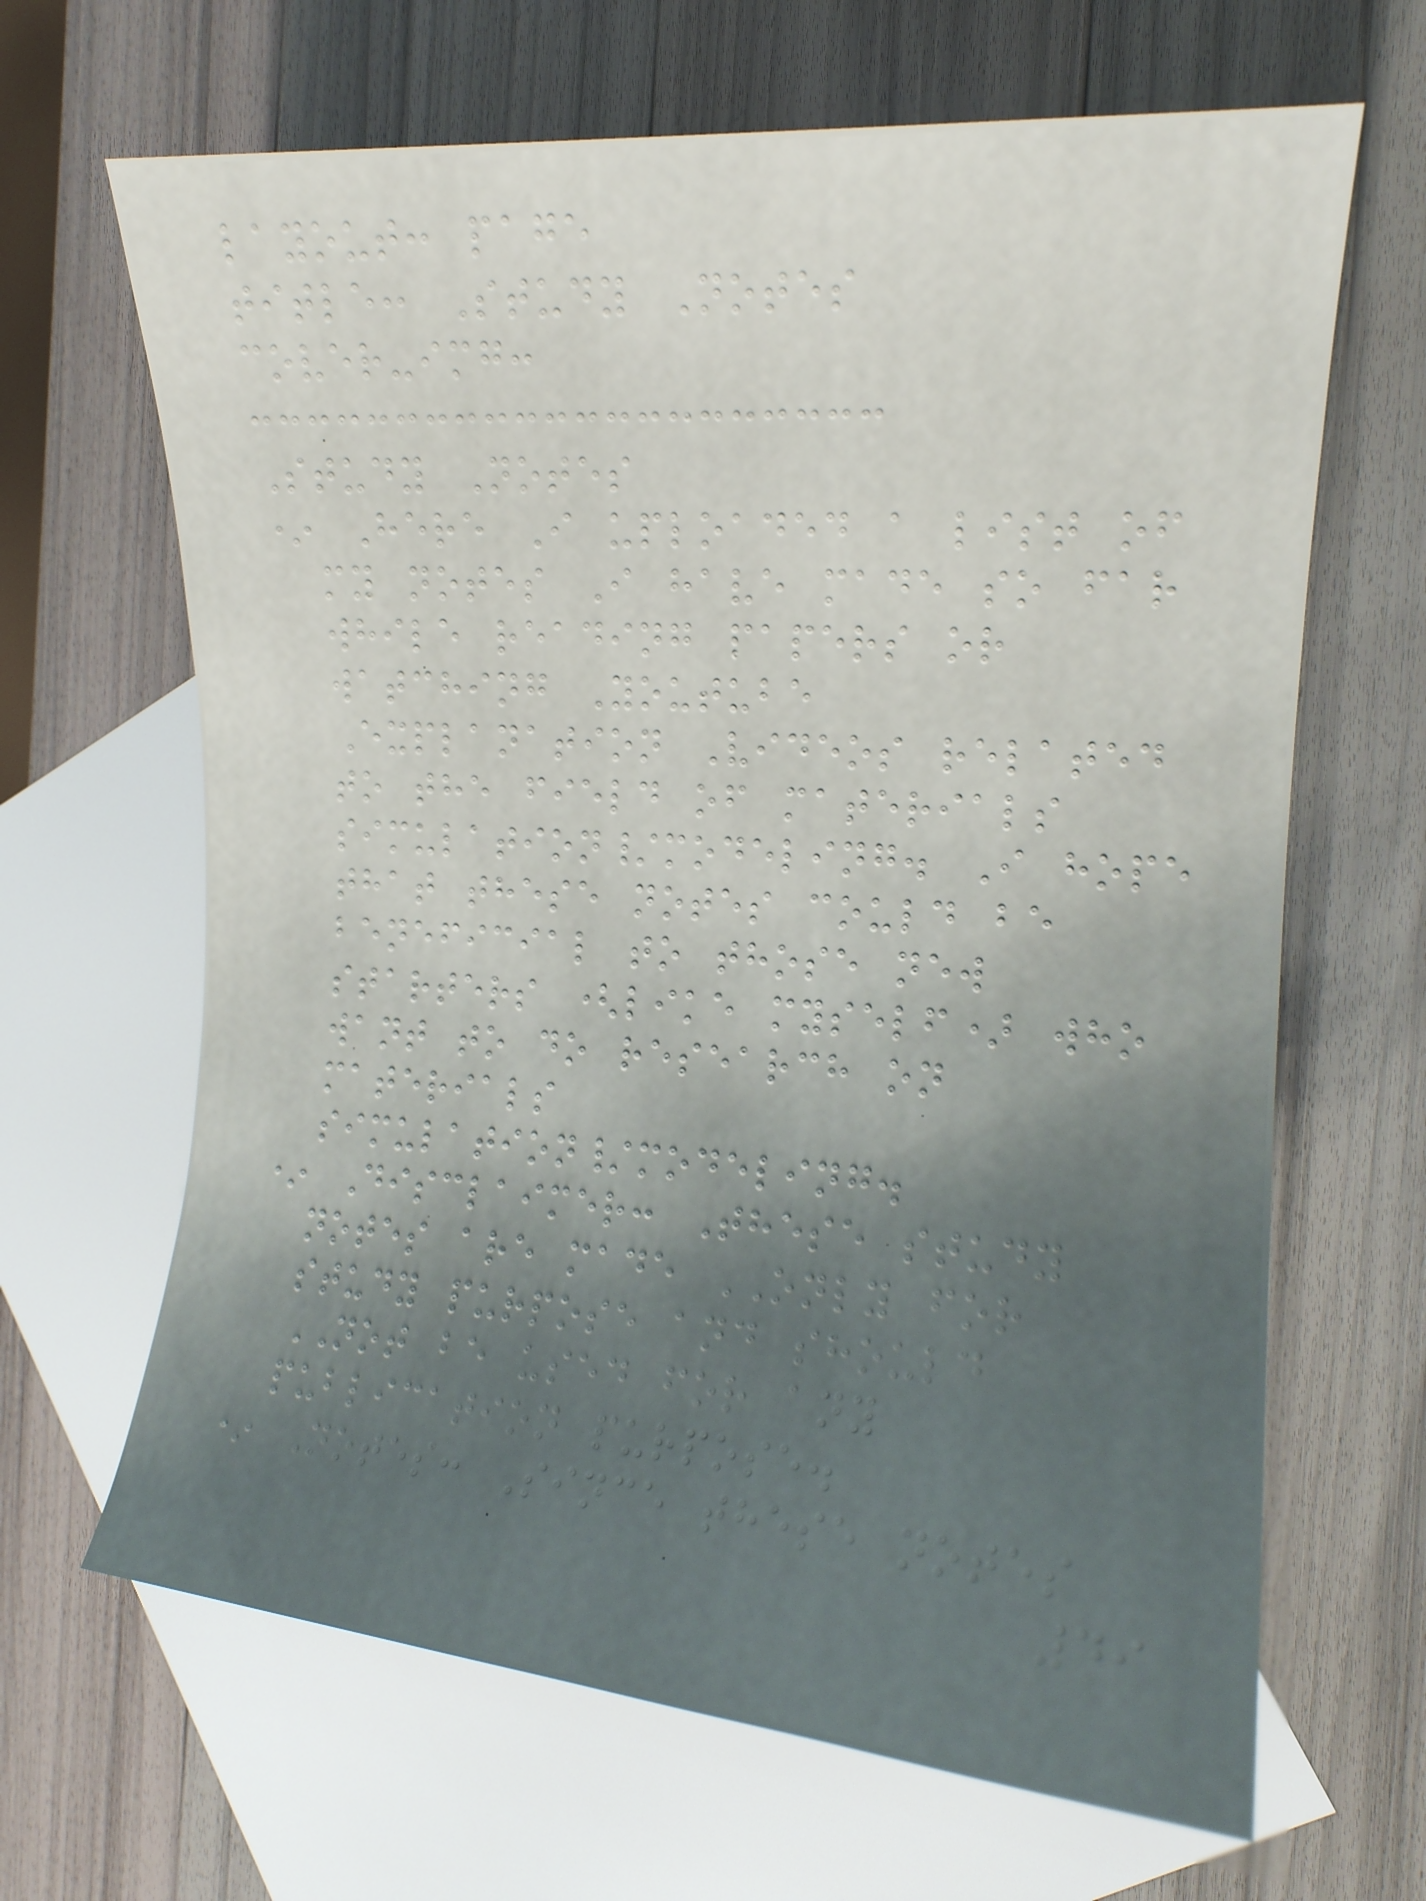layout: page
title: Study Notes
cover-img:
Study Notes
* Here I uploaded a list of
my notes I have made so far
while reading papers or
watching Youtube
Explanation Videos related
to the field of materials
simulation/modeling. I hope
that these notes could be
beneficial to those new
starters (like myself) who
want to do research on
materials
simulation/modeling.
* Disclaimer: These study
notes are made ONLY for
study purpose and should
NOT be used for any
publication purpose.
* Notes: Since these notes
49
